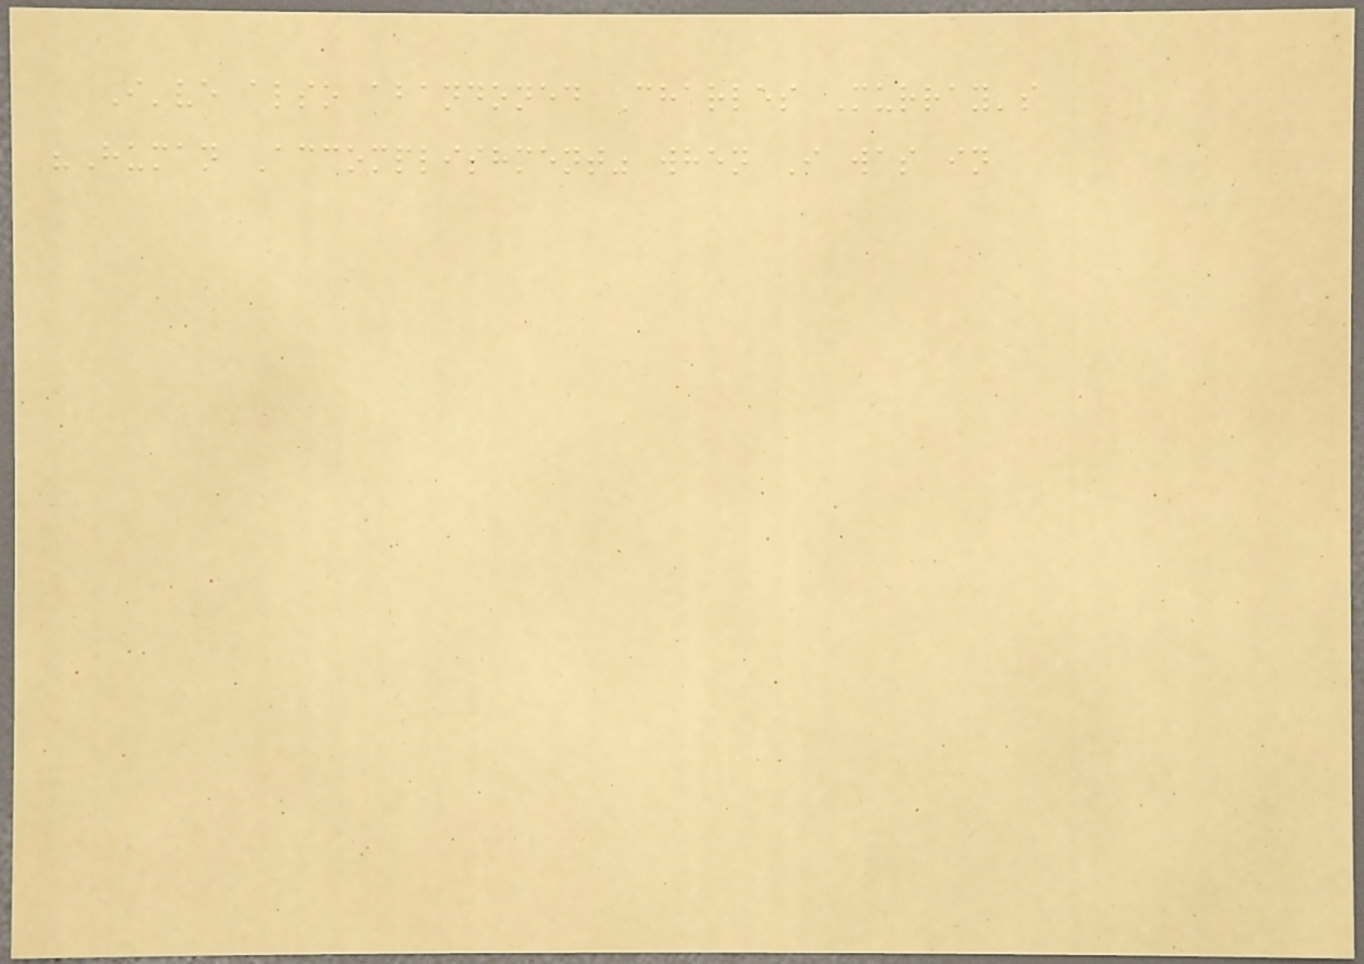I've also abandoned Charles Murray's
"Human Accomplishment" when I was in
